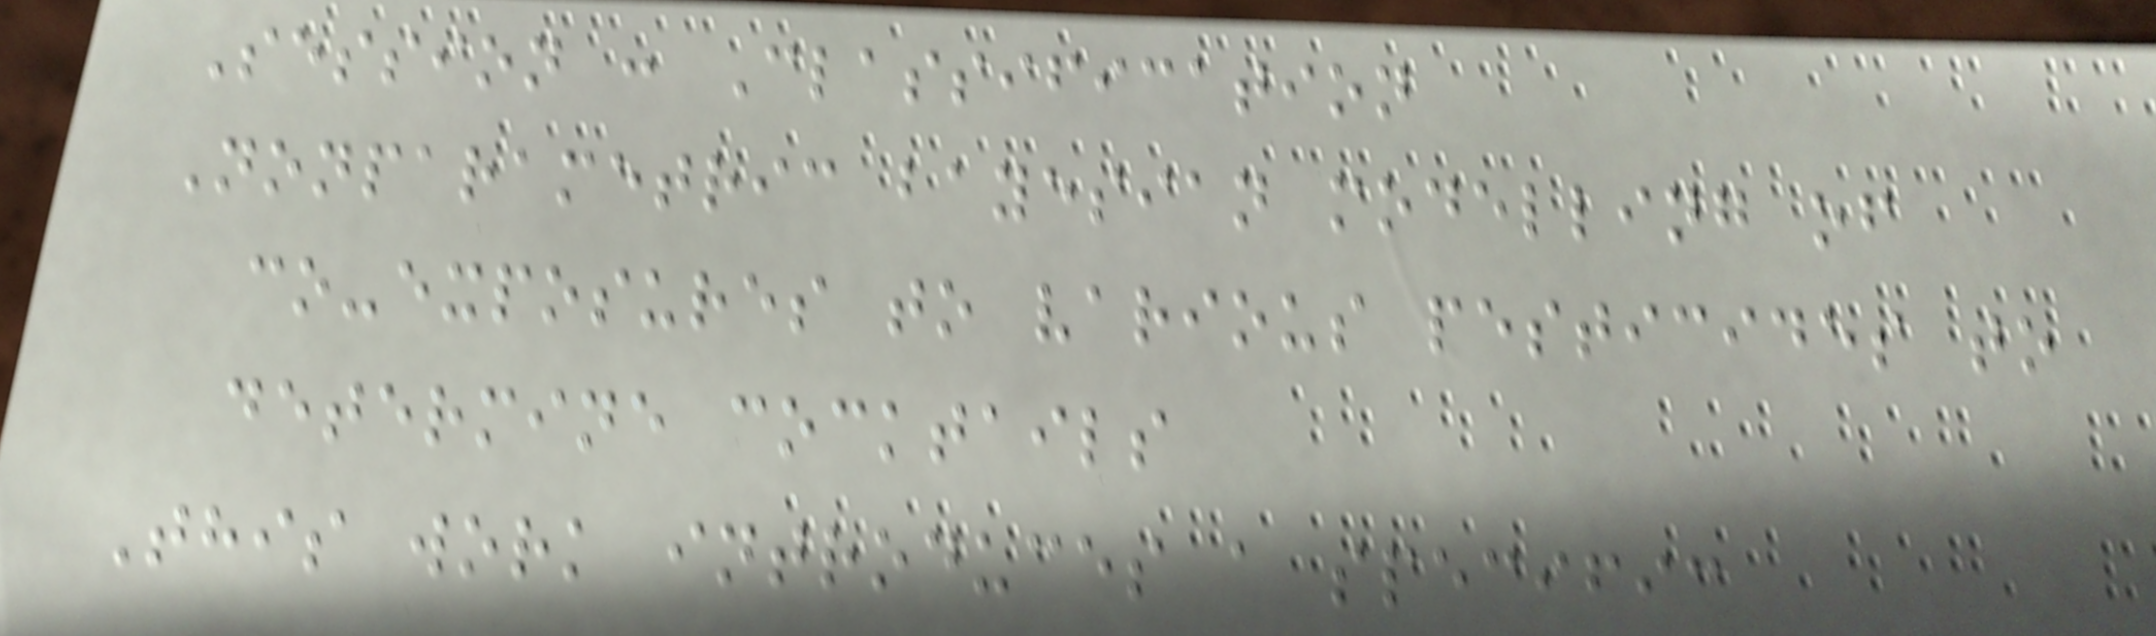Session : Classification
Nonparametric bayesian modelling of
co-exposures to various pesticides to
determine cocktails
This work introduces a specific
